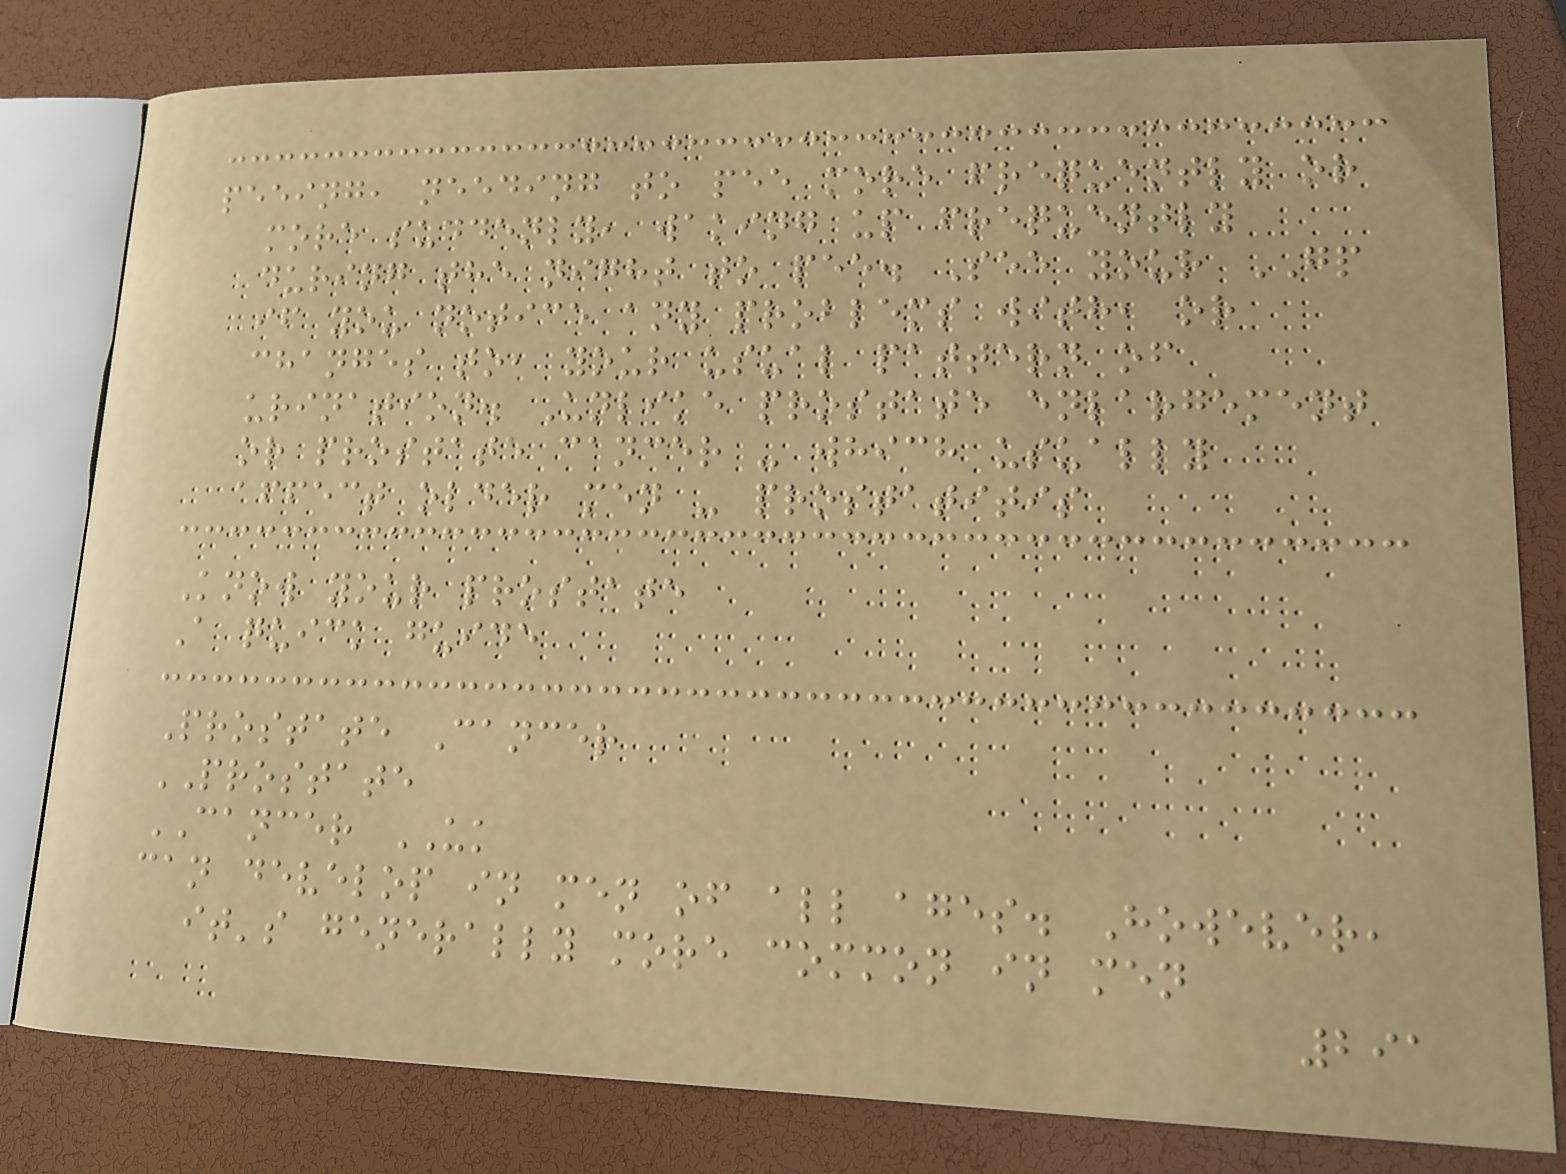peeing, needing to pee more frequently or
more suddenly, waking up frequently
during the night to pee. See your GP
if you notice any problems with, or
changes to, your usual pattern of
urination. Unlike prostate enlargement
or prostate cancer - which usually
affect older men - prostatitis
Know your prostate
A quick guide
Prostate Cancer
PROSTATE
CANCER UK
can develop in men of all ages. However,
it's generally more common in men
291
